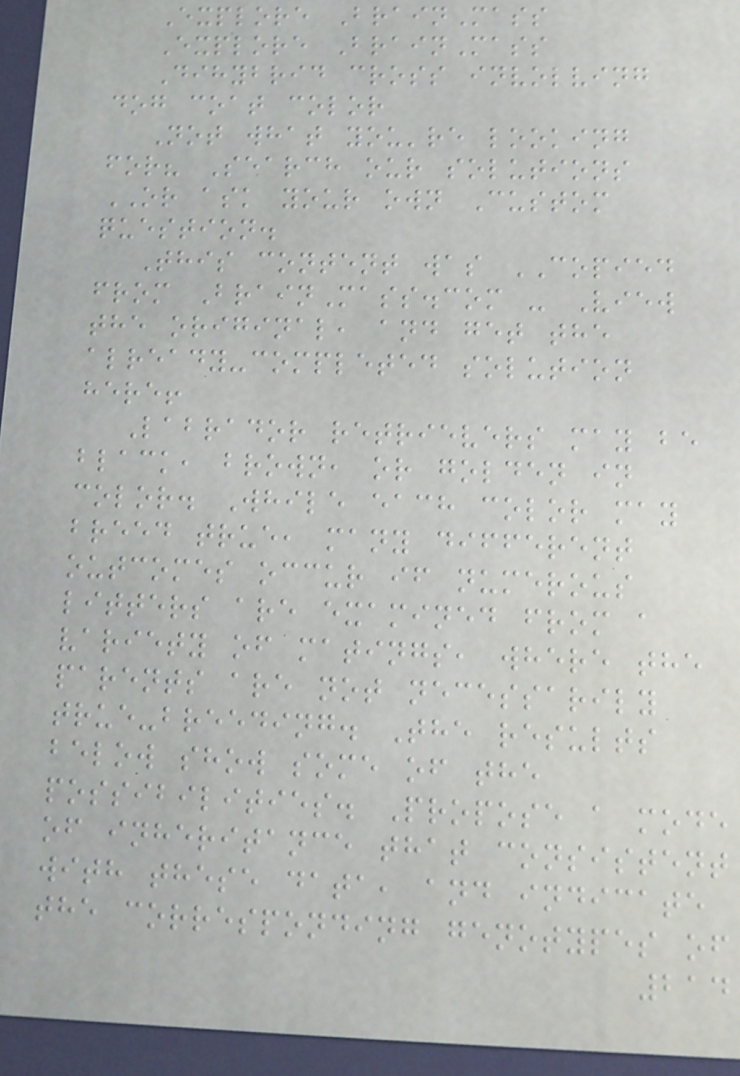Explore BrainMass
Explore BrainMass
Dihybrid cross involving
dog coat color
Not what you're looking
for? Search our solutions
OR ask your own Custom
question.
This content was COPIED
from BrainMass.com - View
the original, and get the
already-completed solution
here!
Labrador retrievers may be
black, brown, or golden in
color. While each color may
breed true, many different
outcomes occur if numerous
litters are examined from a
variety of matings, where the
parents are not necessarily
true-breeding. The results
below show some of the
possibilities. Propose a mode
of inheritance that consistent
with these data, and indicate
the corresponding genotypes of
214
